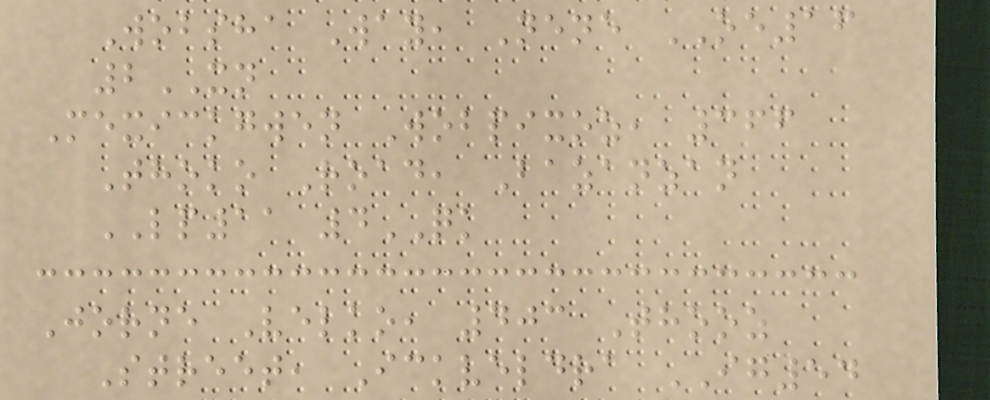Wobsha Way, Nene OE16
2XN
Mexickgwen Wobpixoz, 366
Thoko Road, Bazanzan
LP11 4QK
Jorne Velko, 403 Thooz
Street, Ickveldra IG54
